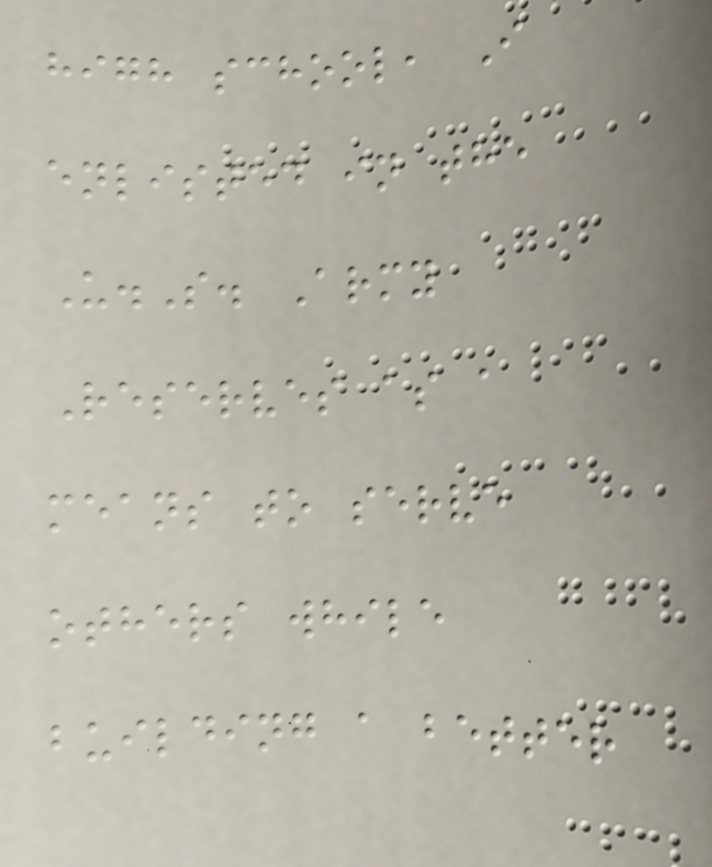high school, I
enlisted in the
U.S. Army
Reserves as a
means to serve
others while
building a better
